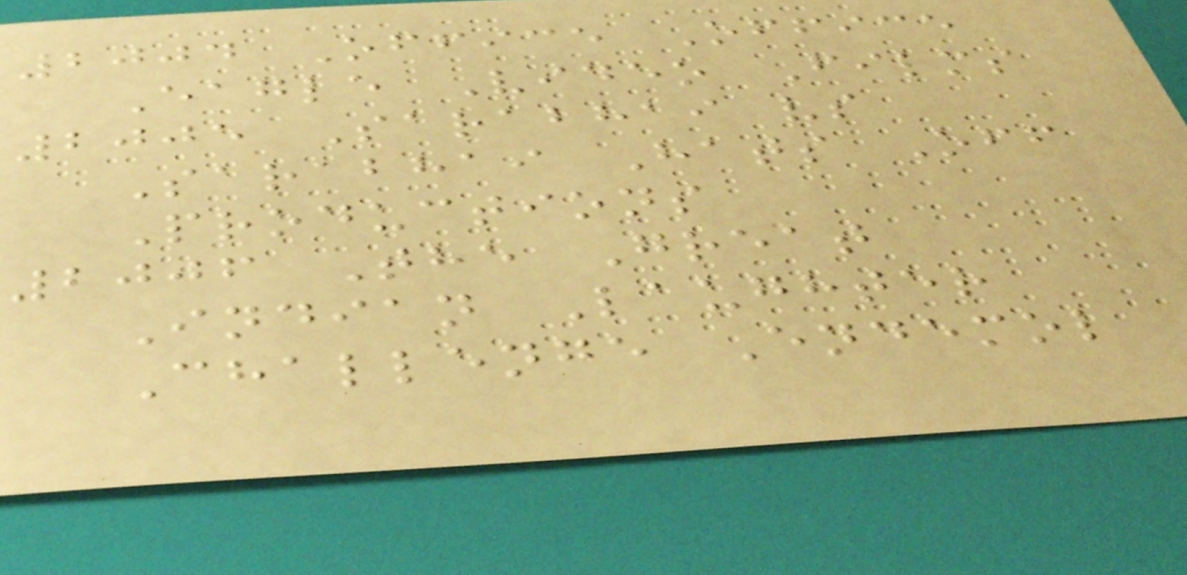2004 Office Office
Eagle Video Films
2005 Sarabhai vs
Sarabhai Hats Off
Productions
2006 The Great
Indian Laughter
Challenge Endemol
